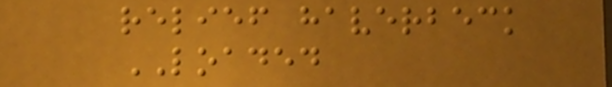relief haverbeck
LOADED
